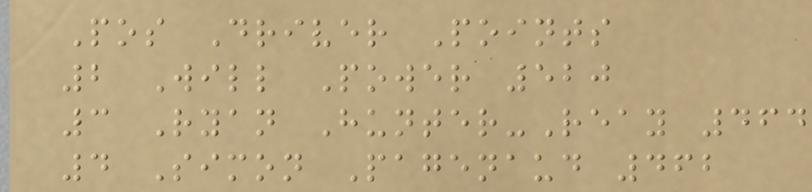Pos Driver Points
2 Will Power 520
3 Ryan Hunter-Reay 464
4 Simon Pagenaud 462
